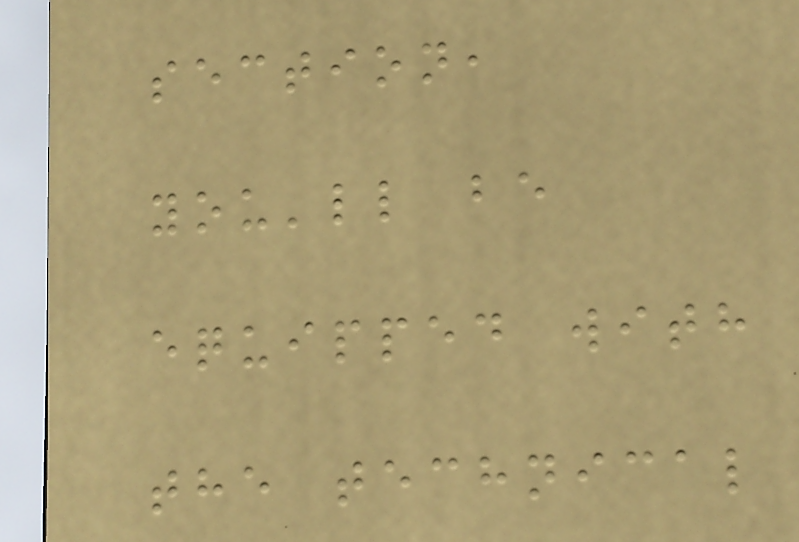section,
you'll be
equipped with
the technical
